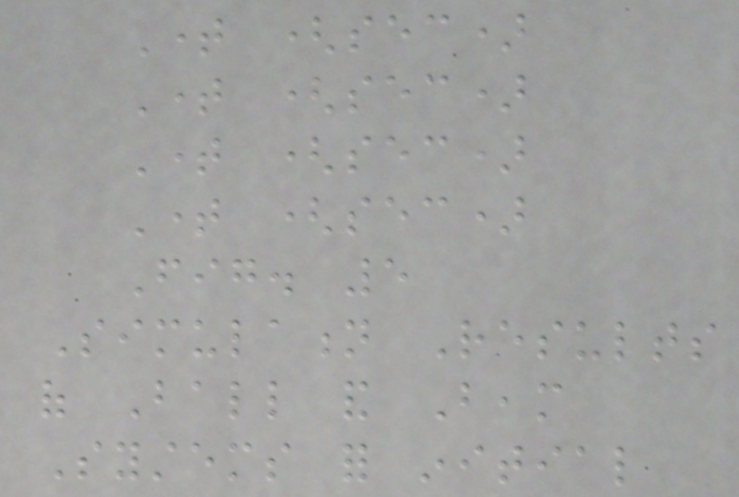Time (sec)
Time (sec)
Time (sec)
Time (sec)
Fig. 5
Simulation Results
of Ball and Beam
Systems for initial
